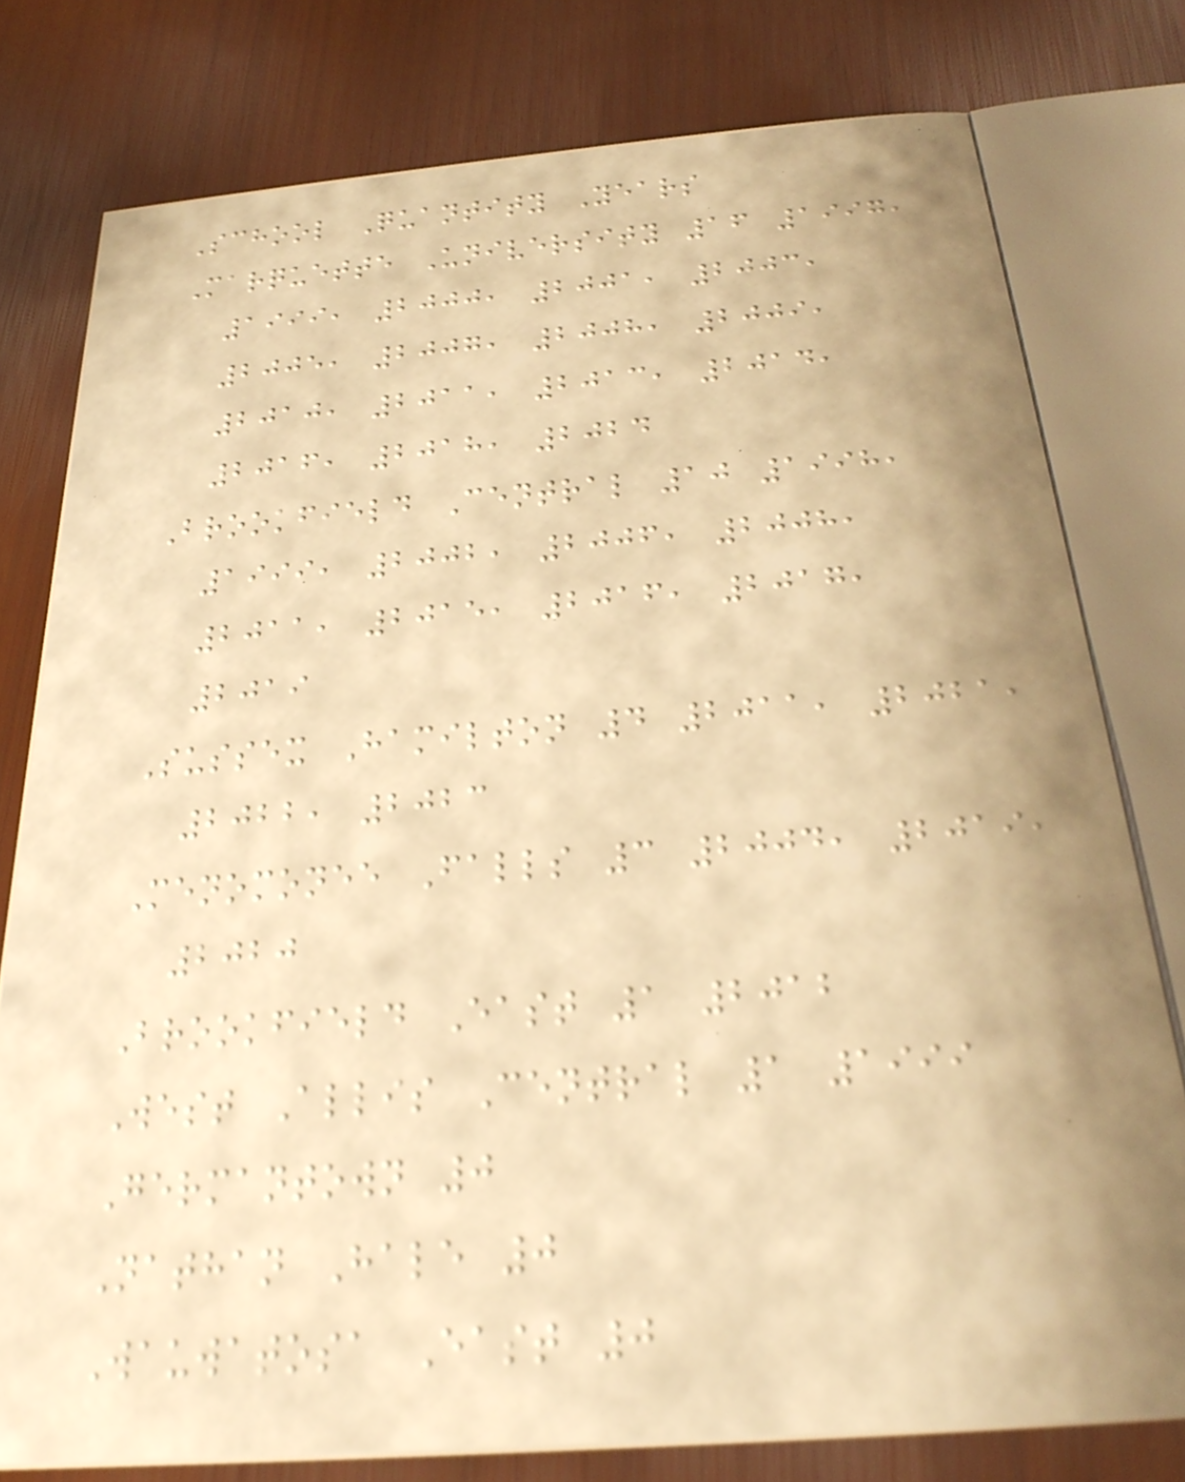School Quantity Years
Marquette University 16 1997,
1999, 2000, 2001, 2003,
2005, 2007, 2008, 2009,
2010, 2011, 2013, 2014,
2016, 2018, 2024
Brookfield Central 10 1998,
1999, 2002, 2006, 2008,
2011, 2015, 2016, 2017,
2019
Sussex Hamilton 4 2011, 2021,
2022, 2023
Menomonee Falls 3 2004, 2019,
2020
Brookfield East 1 2012
West Allis Central 1 1999
Germantown 0
Nathan Hale 0
Wauwatosa East 0
